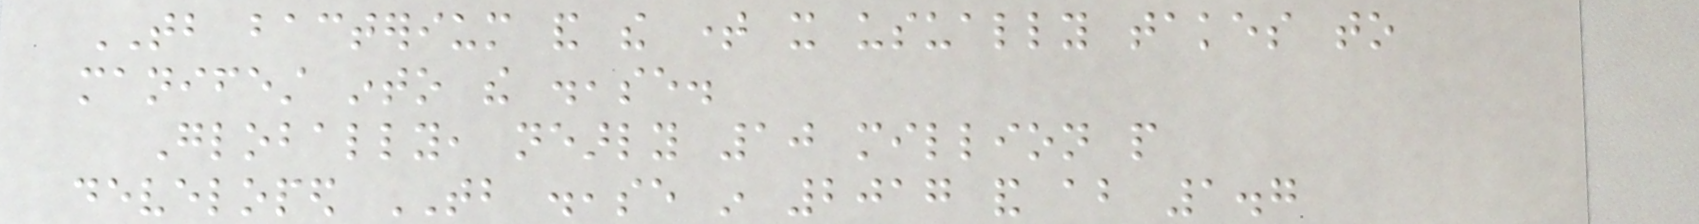TB bacterium and the time it usually takes to
manifest into the disease.
Globally, nearly 10 million people
developed TB disease in 2017 and about 1.7
